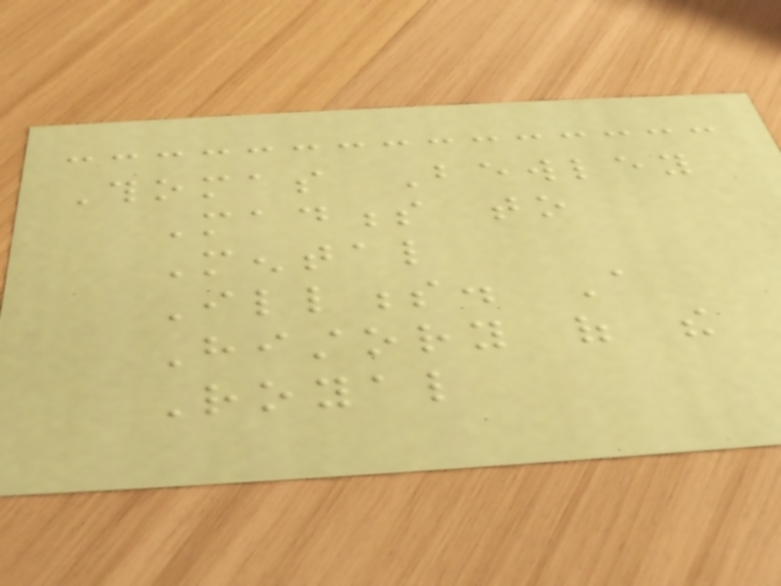Thomas Bewley
Madness to
Mental
Illness. A
History of the
Royal
